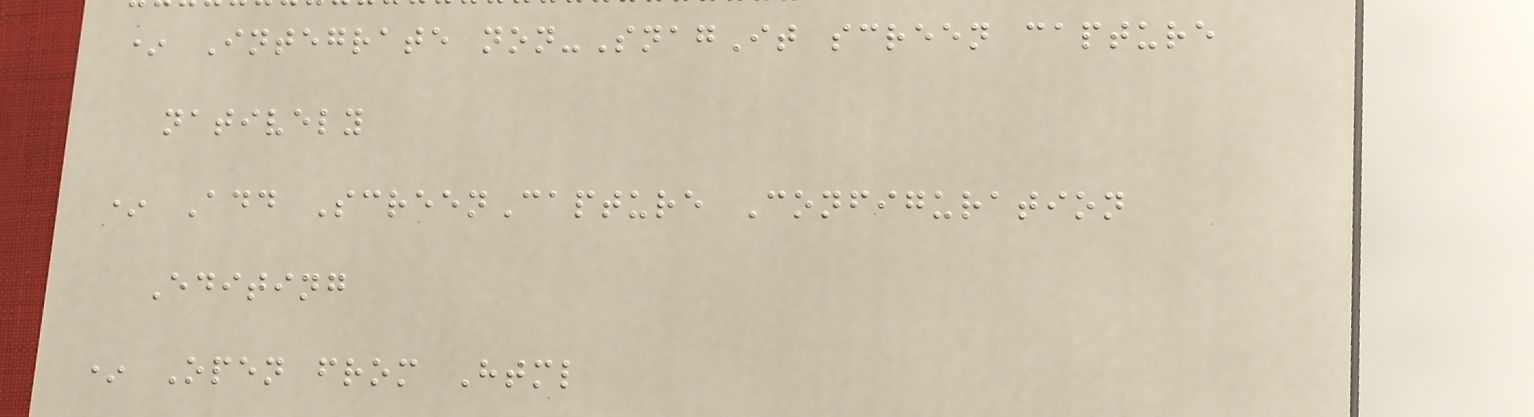* Integrate non-SnagIt screen capture
natively
* Add ScreenCapture Configuration
Editing
* Open from Html
